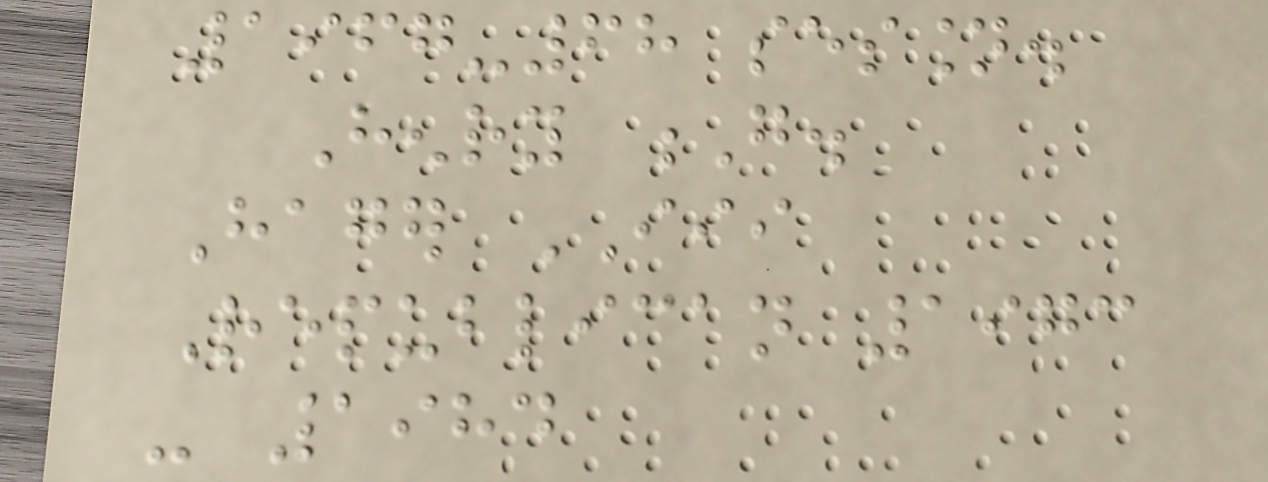1967-68 session.
Henry G.
Hager III
Republican 1973
- 1984
